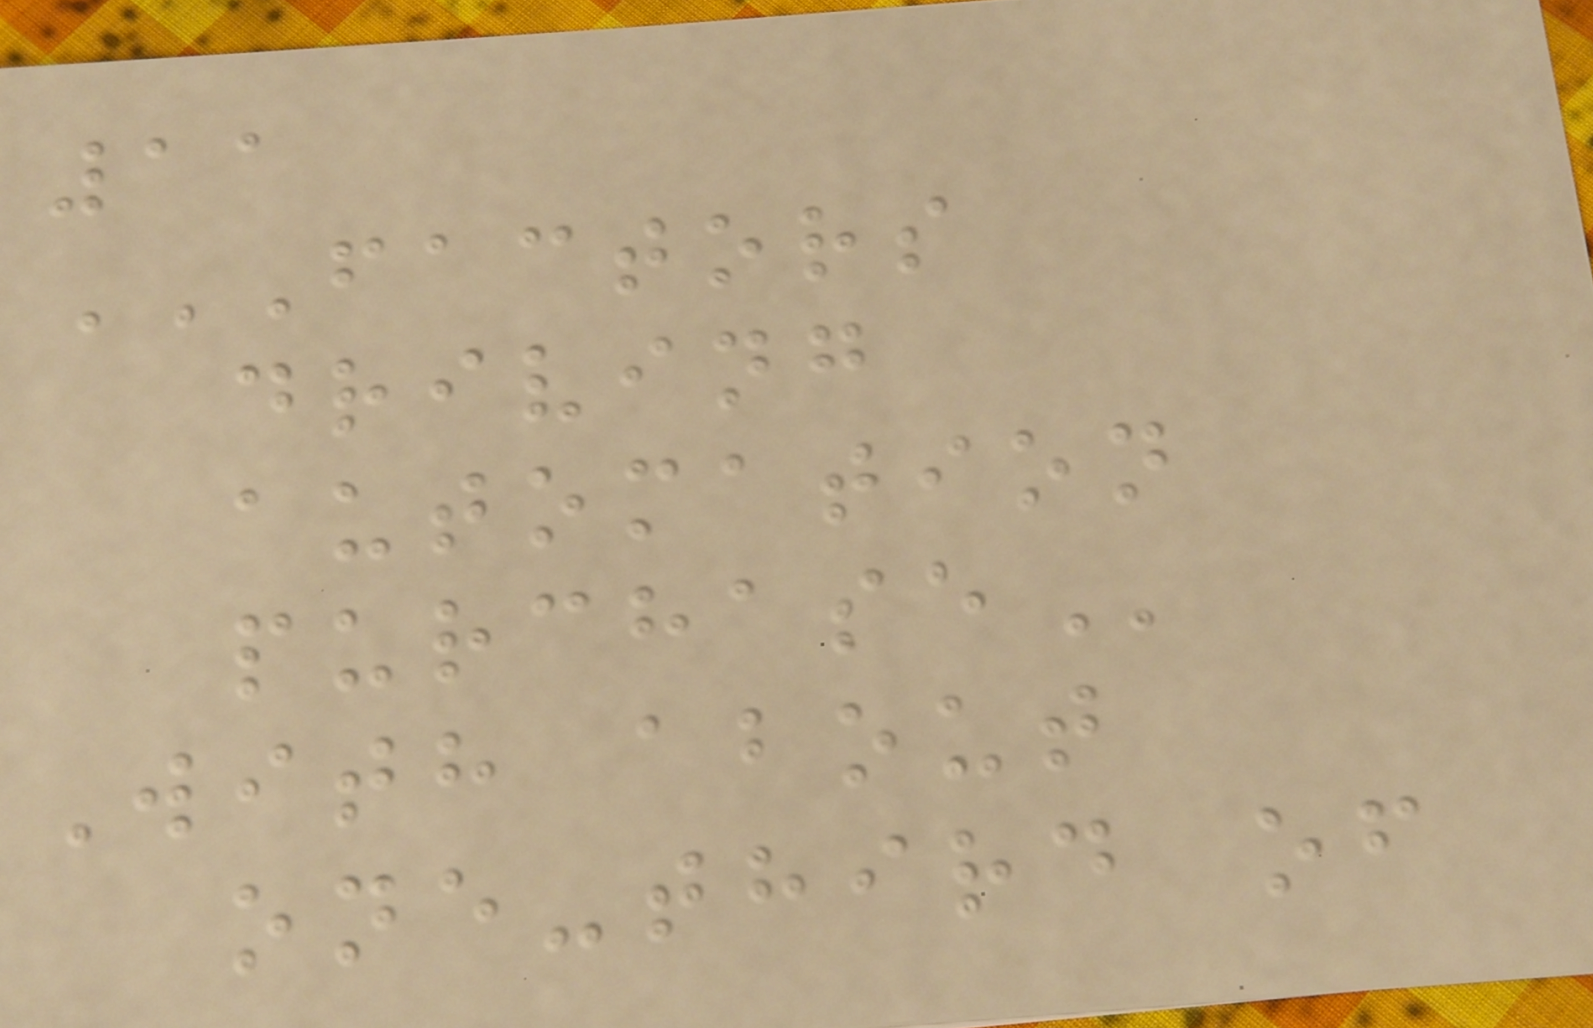11
FACTORS
DRIVING
AUTOMATION
PURCHASE
With about
one-third of
